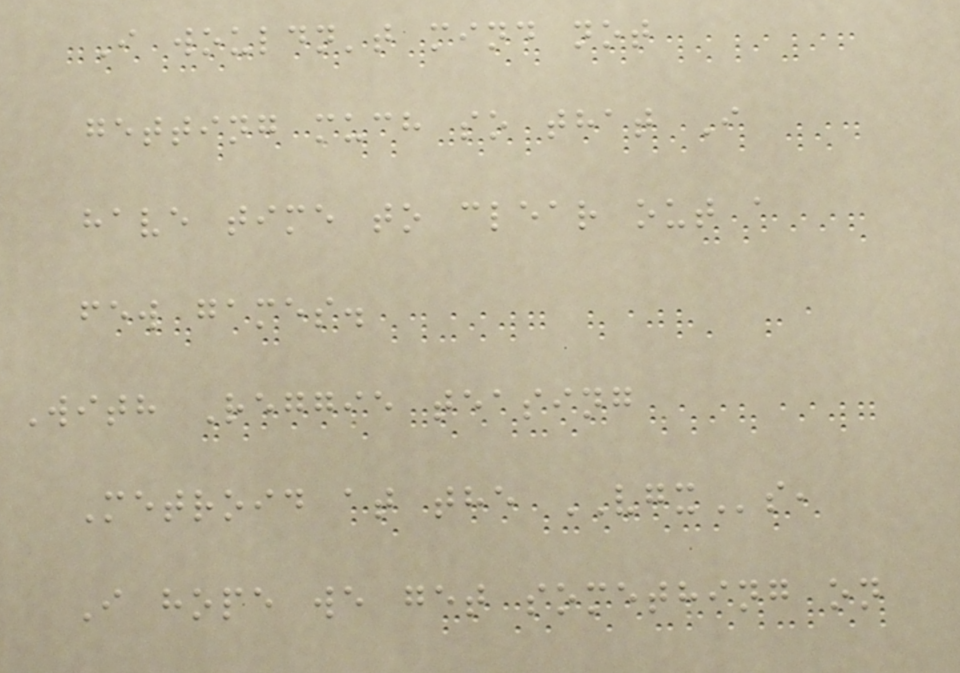I wouldn't mind not
getting much so that I
have time to clear out a
few games.
With Reggie teasing
Metroid at the VGXs,
I hope we get something on
